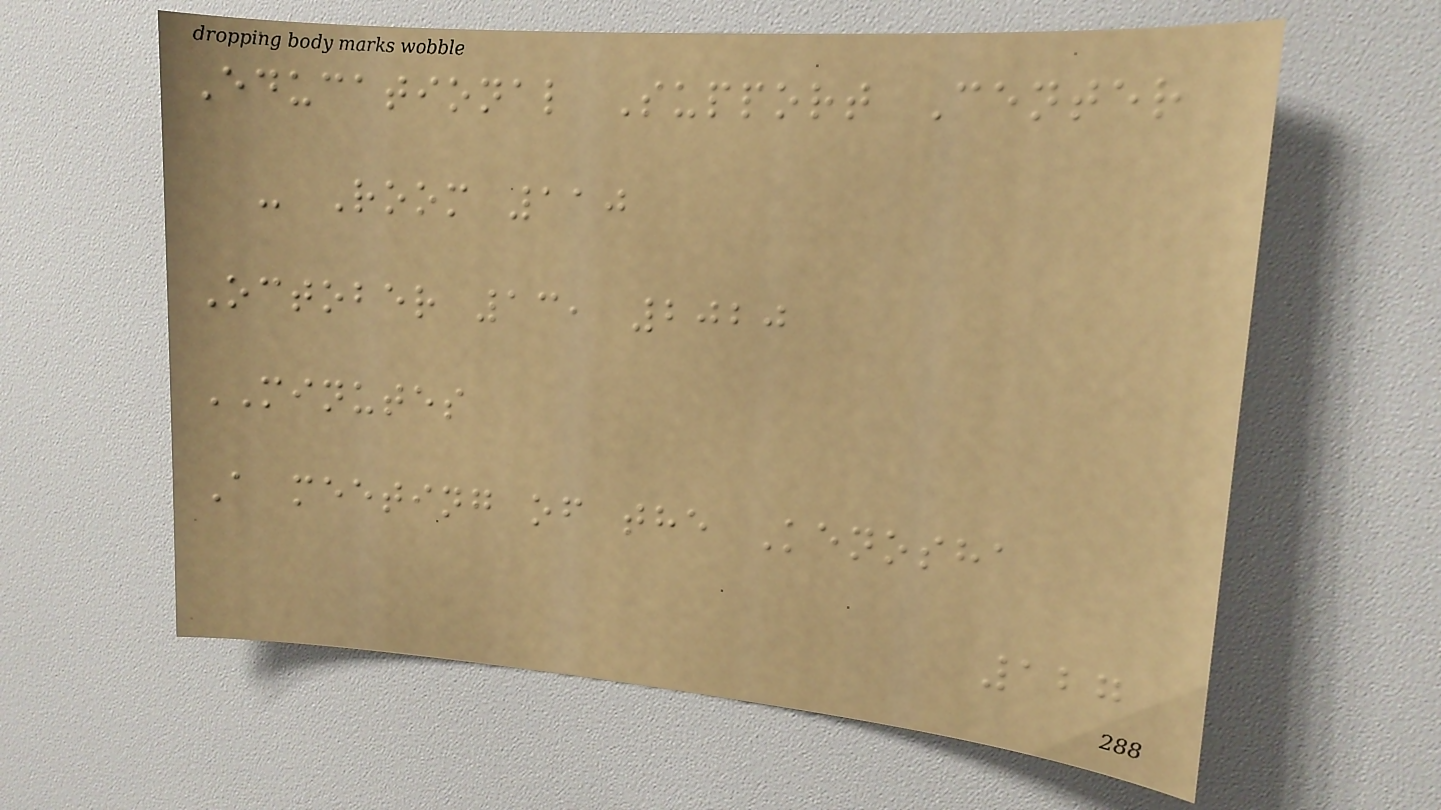Educational Support Center
- Room 110
October 13, 2020
MINUTES
A meeting of the Kenosha
127
